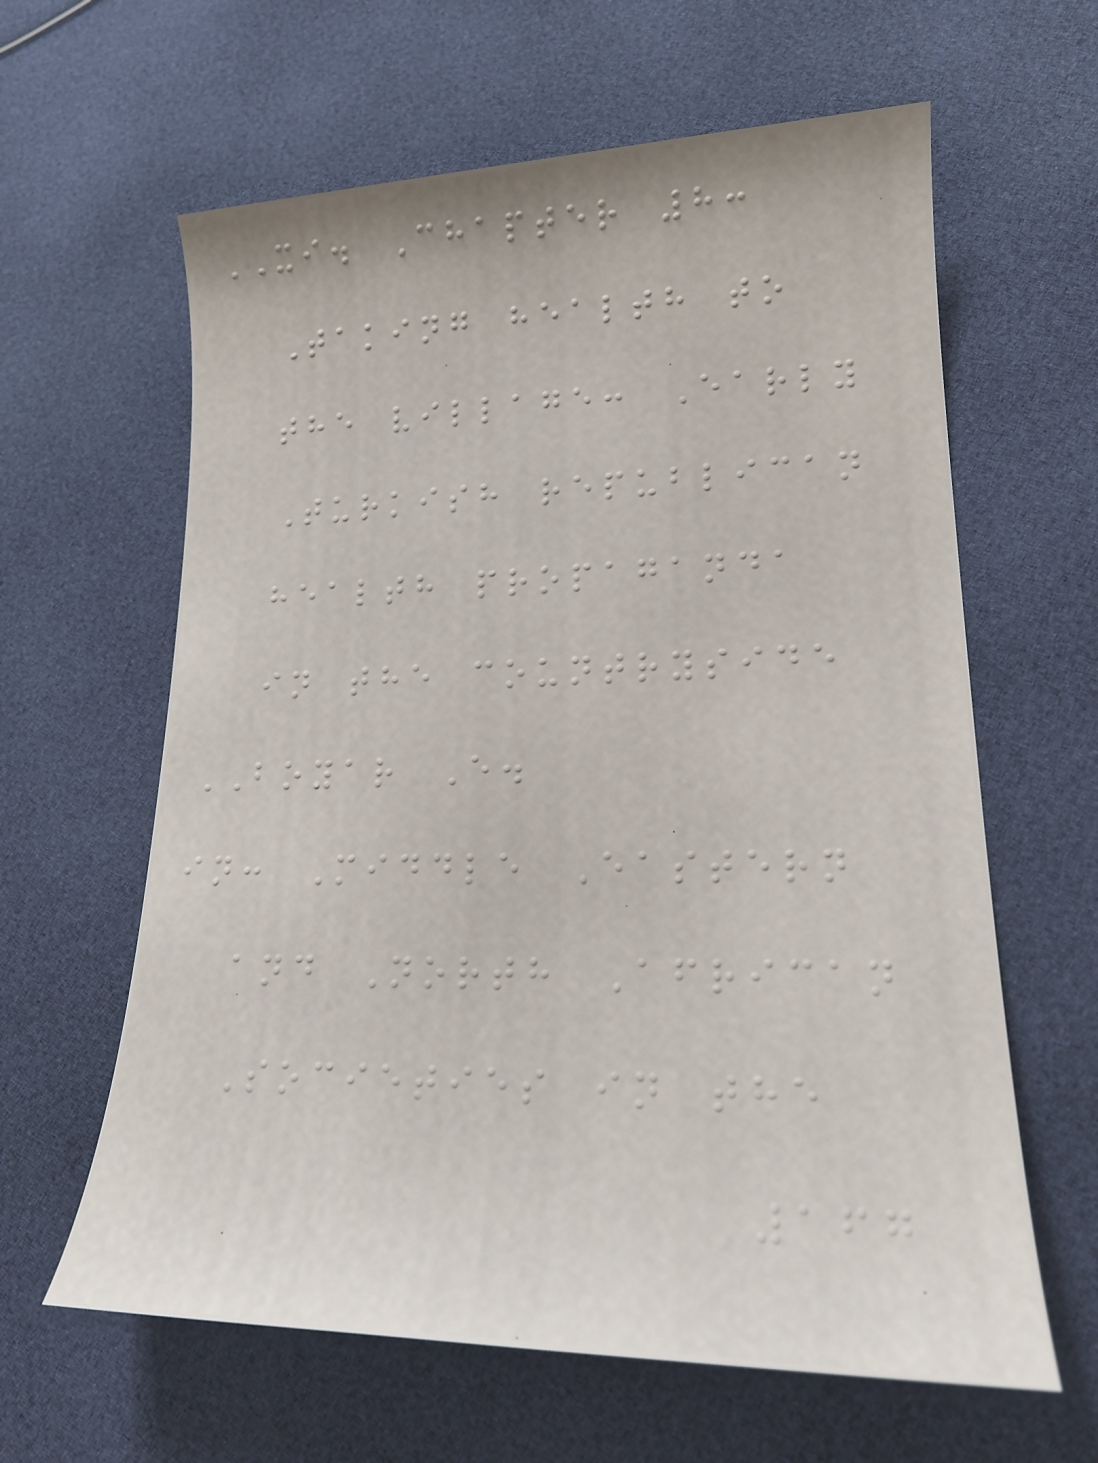XI. Chapter 8:
Taking health to
the village: Early
Turkish republican
health propaganda
in the countryside
BOYAR E.
in: Middle Eastern
and North African
Societies in the
167
